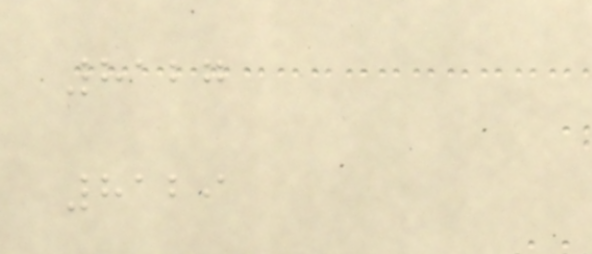8127
8129
